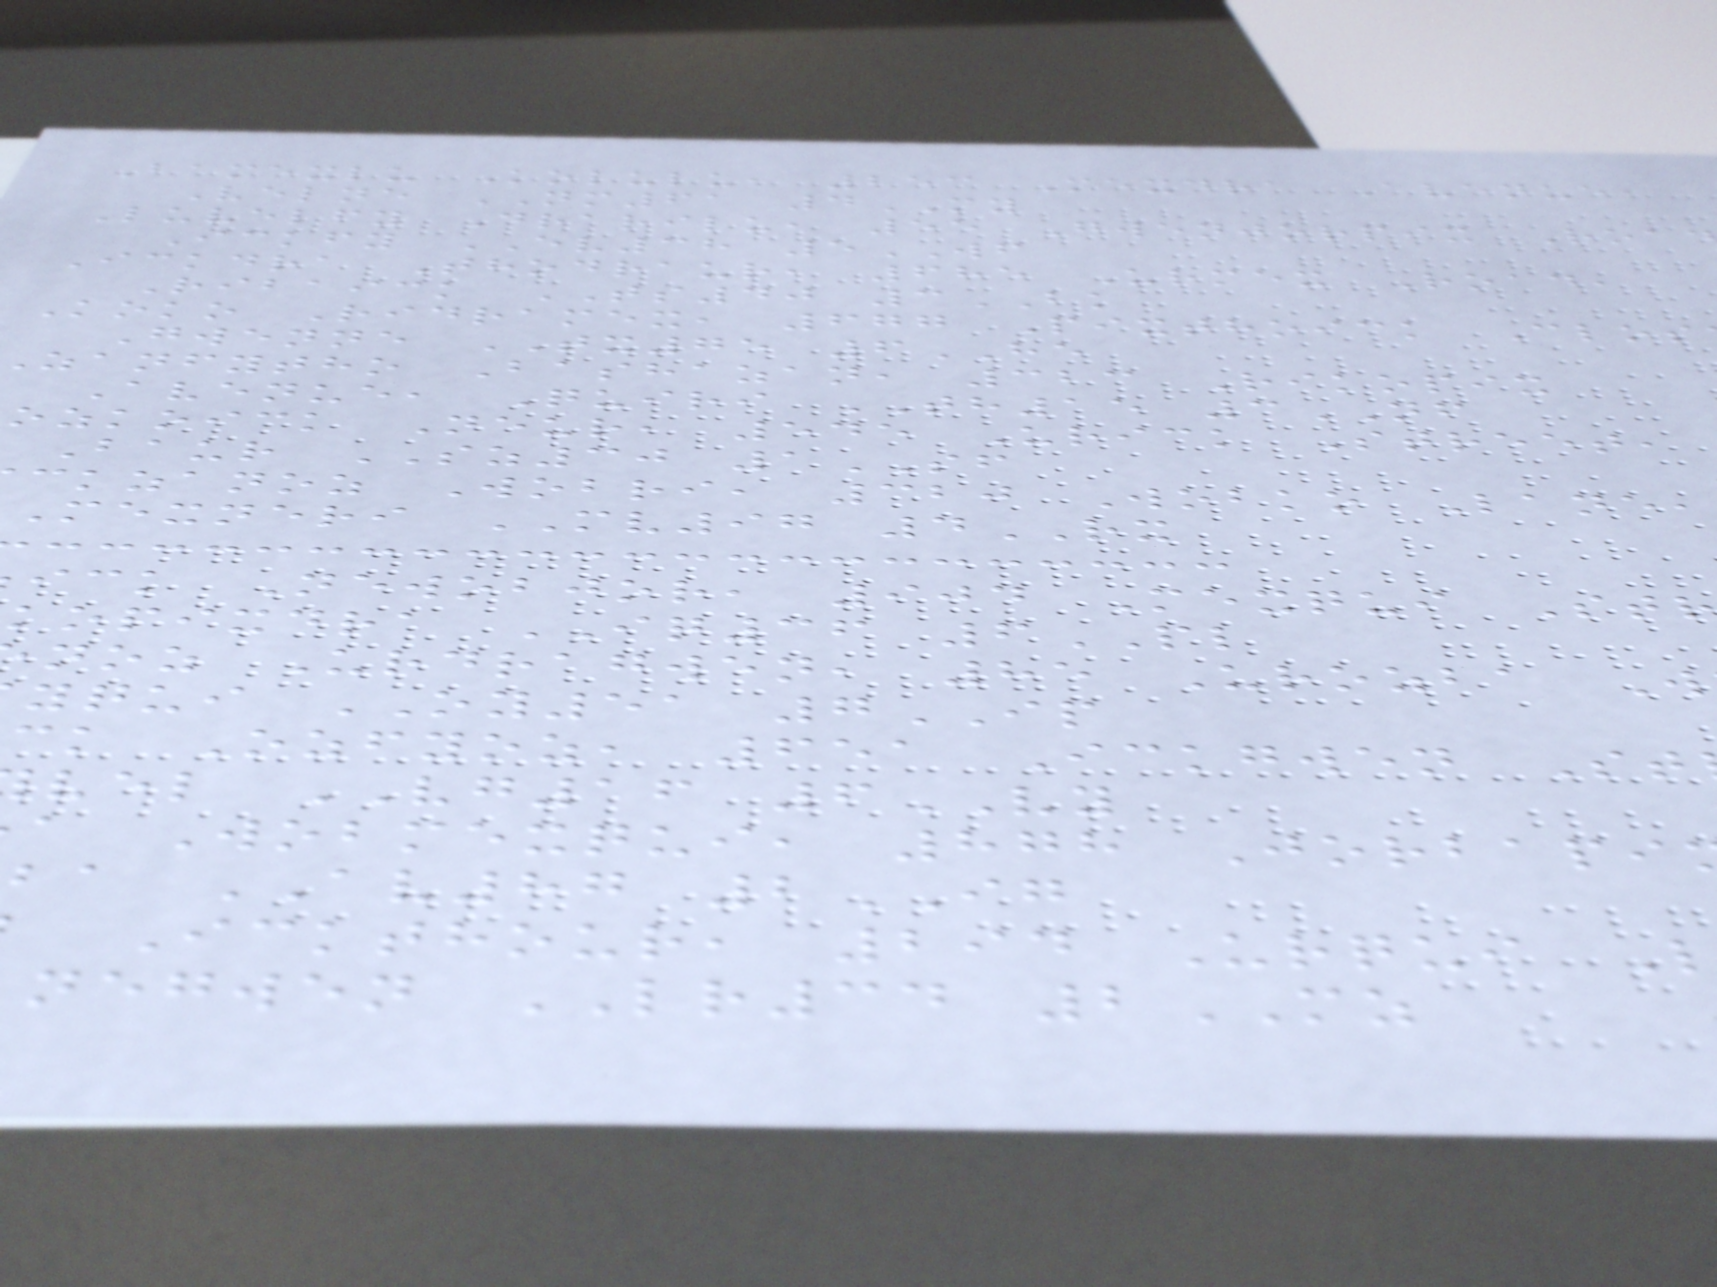Bamexlu Kolulu, 253 Mexdra Avenue,
Velne NM61 4MY
Luvelfy Drarilu, 55 Gwenjorpix Roa
Ickfy EV38 5WF
Ickdra Thodraur, 685 Urmex Road,
Ribaick TS40 3BK
Koko Ridramex, 677 Pixthoick Clos
Gwenne TX75 6HE
zanfytho Bashazan, 323 Rikopix
Avenue, Quiri TH15 3NF
ozkoick Neur, 545 Urick Street,
Baur SZ30 1SF
ckzanoz Wobri, 320 Wobko Lane,
Mexneri MV97 4RX
ick Newobjor, 904 Mexqui St
kopixdra IQ36 6PL
noz Urdragwen, 85 Urozba W
yqui OY51 7IP
ck Ozfyoz, 651 Ickgwen St
vel VG16 6VY
a Wobmexqui, 878 Jorbapi
ba AV87 2IG
Ickthour, 294 Urqui
negwen LR34 2MZ
